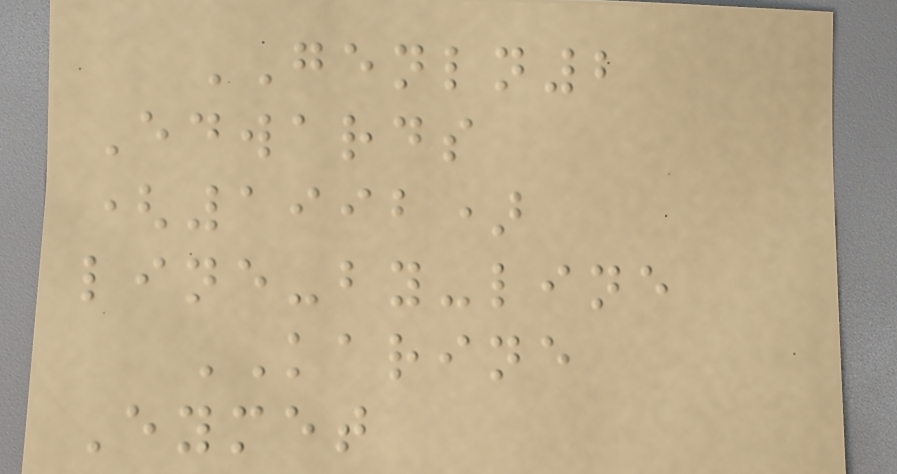GENLN2
Edwards
(1992)
line-by-line
KARINE
Eymet
